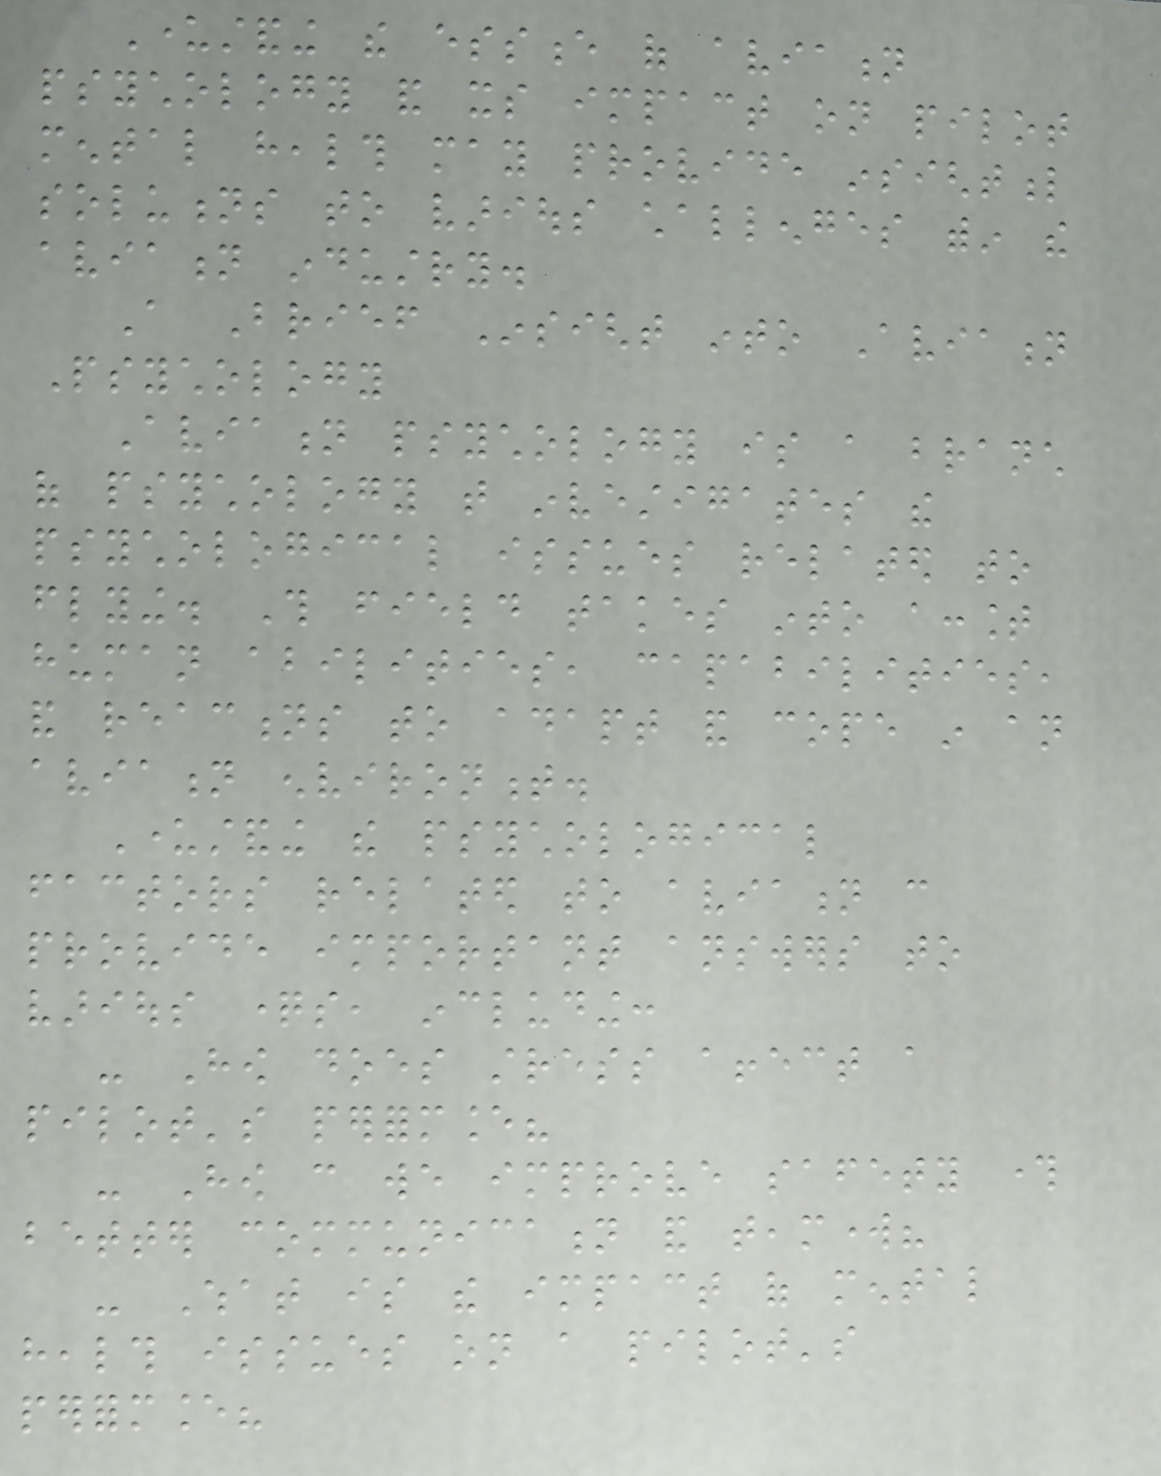Understanding the essence of aviation
psychology and its impact on pilot
mental health may provide insightful
solutions to various challenges within the
aviation industry.
A Brief Insight into Aviation
Psychology
Aviation psychology is a branch
of psychology that investigates the
psychological issues related to
flying. This field takes into account
human abilities, capabilities,
and reactions to adapt and cope in an
aviation environment.
Understanding the psychological
factors related to aviation can
provide important answers to
various questions, including:
- How does stress affect a
pilot's performance?
- How can we improve safety through
better communication and teamwork?
- What is the impact of mental
health issues on a pilot's
performance?
